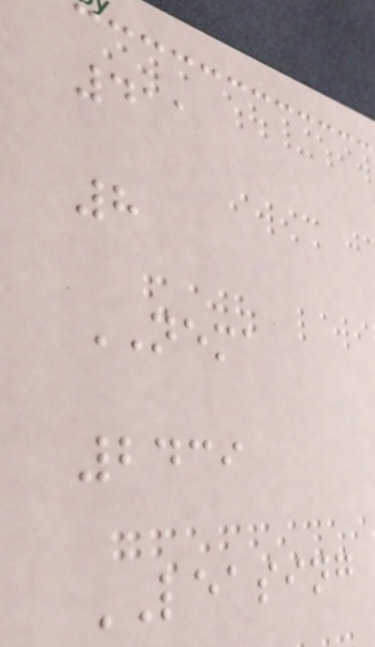411
8
NEMA
2439
LEASING
